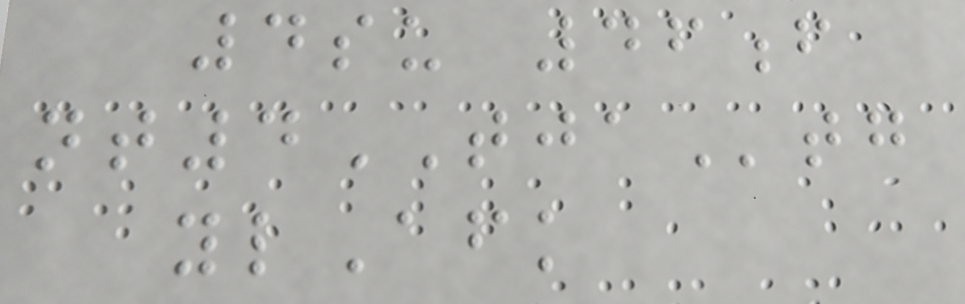4su 46f
nt4TJAtg
ylAfk
